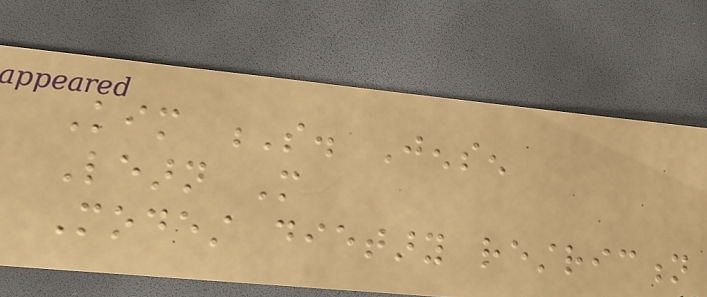Kim S. Jensen
Learn More
Modest dietary restriction
